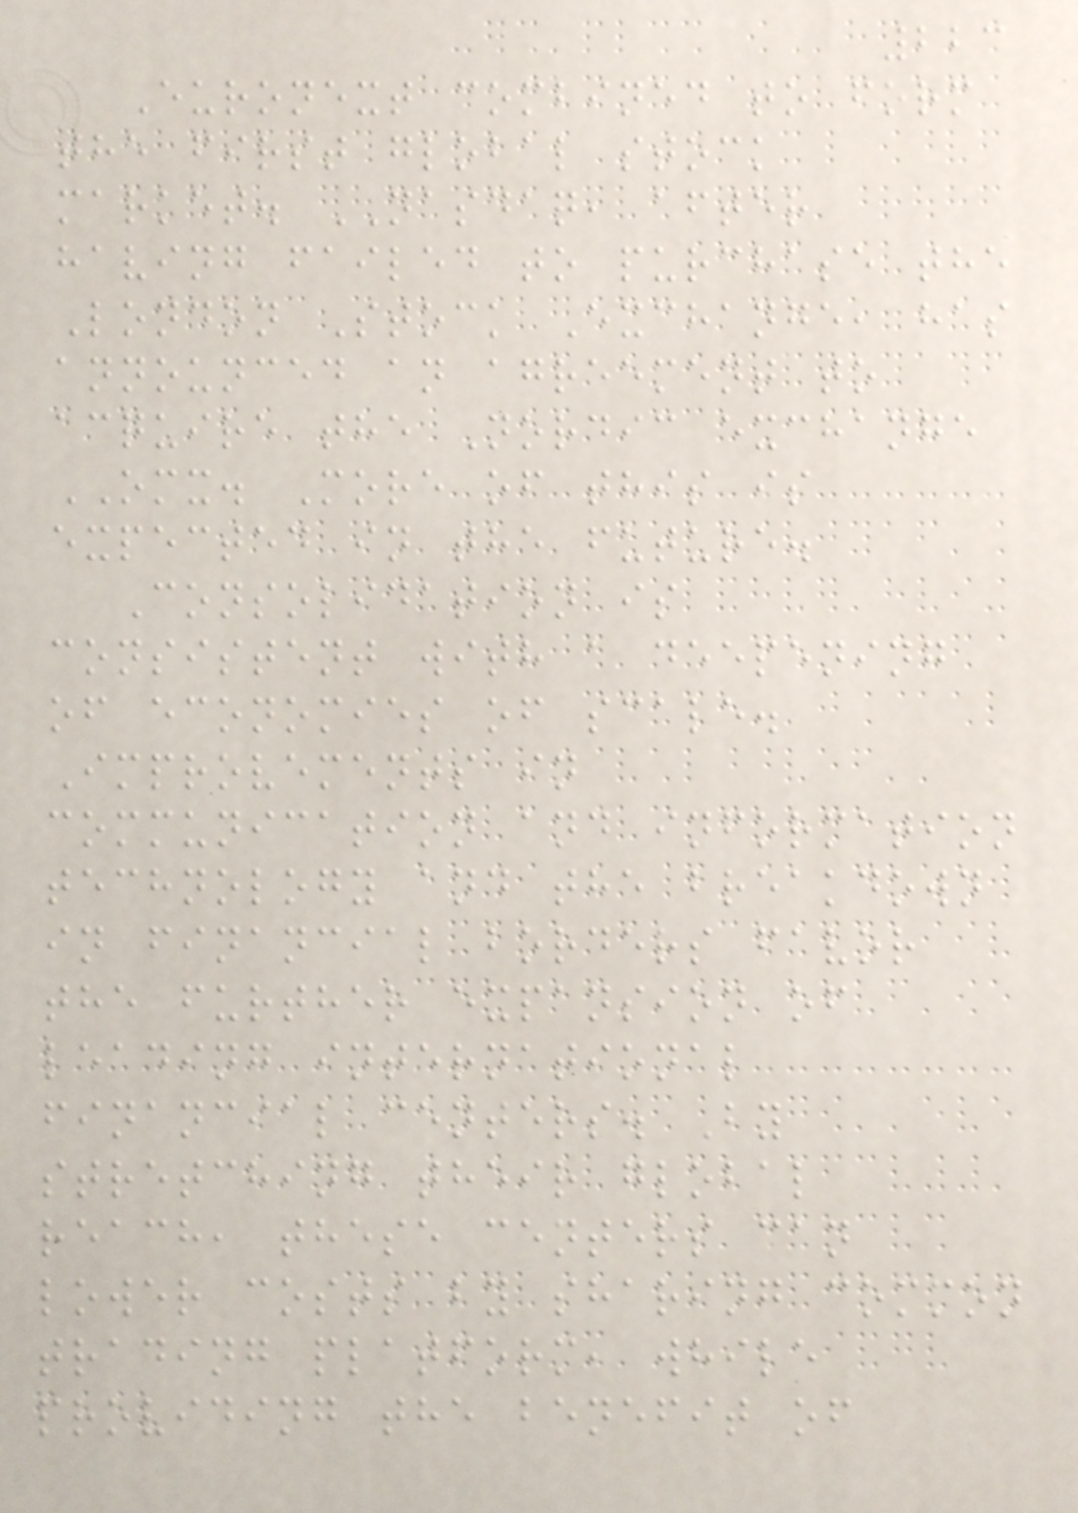223
Euronext combined to form
the first global stock
market. NASDAQ, after
having failed to purchase the
London Stock Exchange, has
announced an agreement to
acquire the Nordic exchange
OMX. More of this is
expected in the future.
Consolidation is
consistent with a deepening
of economies of scale.
Improvements in
communication and information
technology and the breakdown
in financial borders favor
the further expansion of
leading international
financial centers. By
stretching their global
reach, these centers can
lower costs by sharing common
trading platform, while
providing the benefit of
